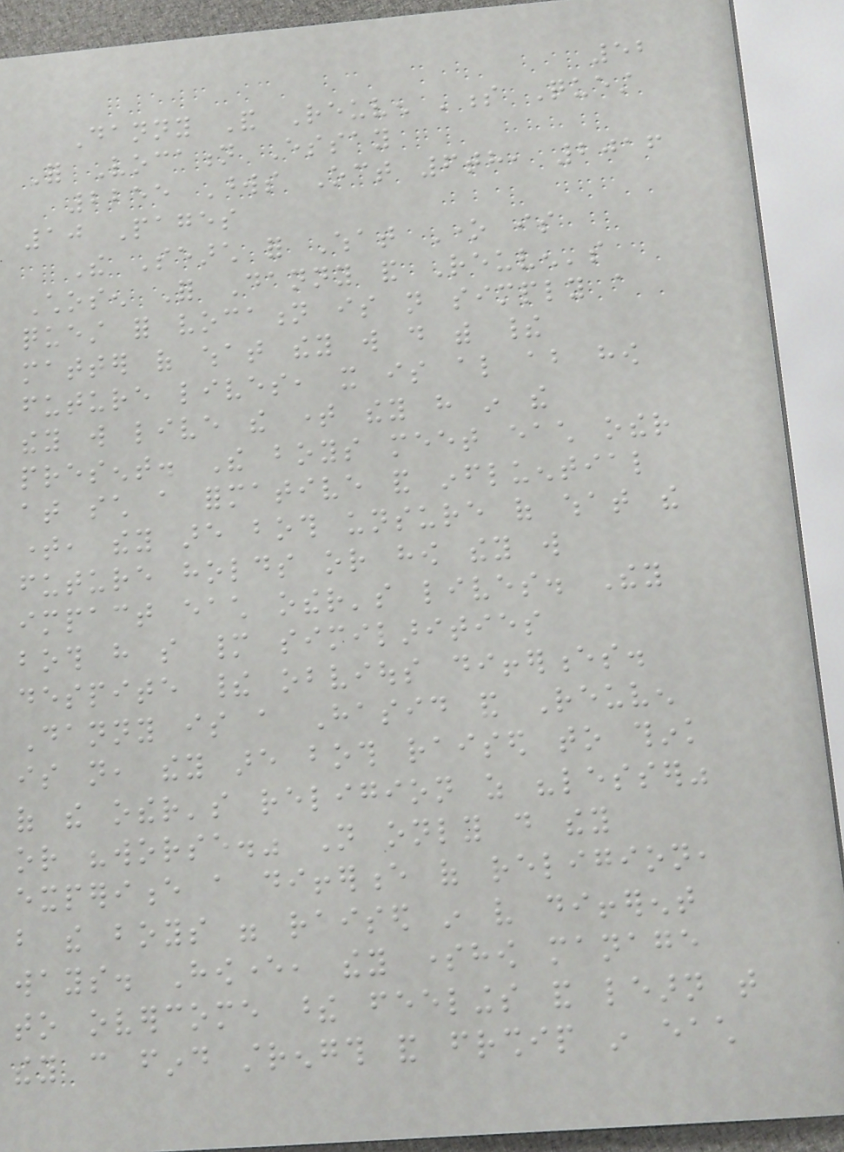52
Danny And Reuven 's Quest
For Vocation Essay
2255 Words Oct 6th, 2016
10 Pages
The Search for What One is
Chosen For Danny and Reuven's
quest for vocation is not simply a
matter of what they will do with their
future lives, it is also about how
they will live the time they have in the
present. The boys meet each other
at such a formative and influential
time, they are both unsure of what the
future holds or how they will
impact each other's lives. They
both have so many similarities
despite their obvious differences.
Danny is a Hasid and Reuven
is not, they are both raised to think
of the other's religion as "lesser"
or "worse." Not only do they
experience a difference of religion,
but the boys were raised in very different
ways. However, they somehow manage
to overcome these feelings and learn that
they can find strength and friendship in each
